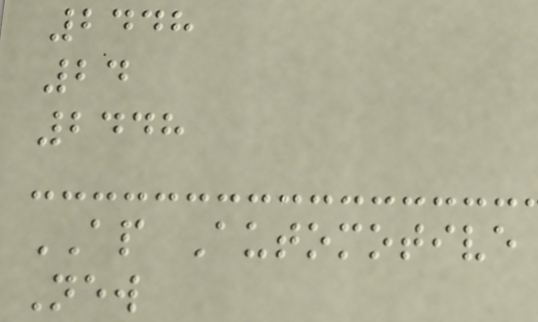2448
24
2448
AP Automotive
New
